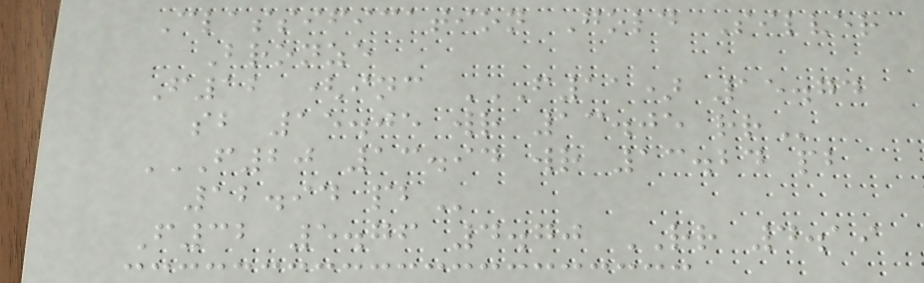Classification Gold Silver
Bronze
F12 (inc F11) 15.74
SB 15.05 WR 13.05 RR
F20 13.94 WR 13.24 PB
12.94 PB
F32 5.76 4.70 RR 4.19
